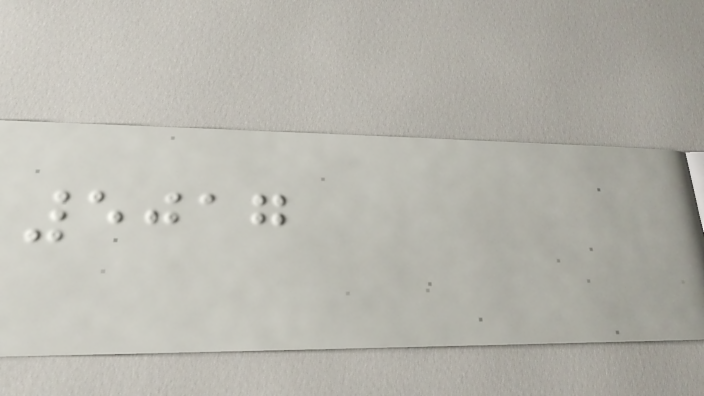5017
